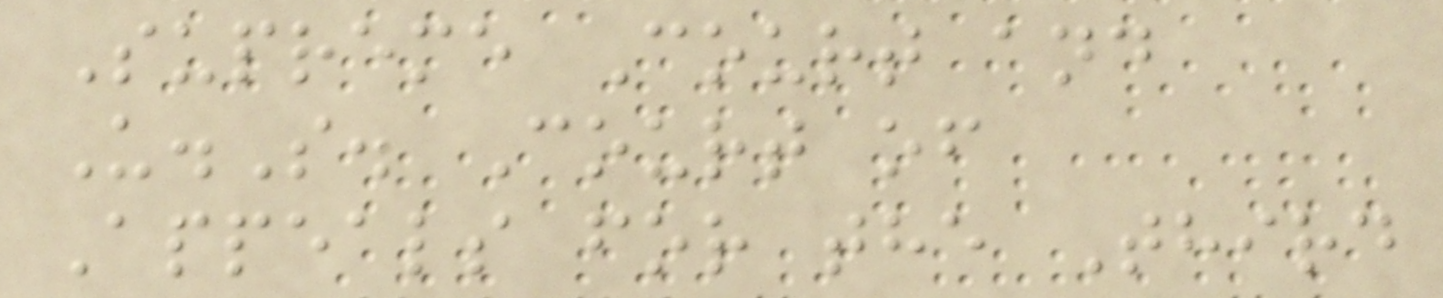Supreme Court and
U.S. Court of
Appeals for the Third
